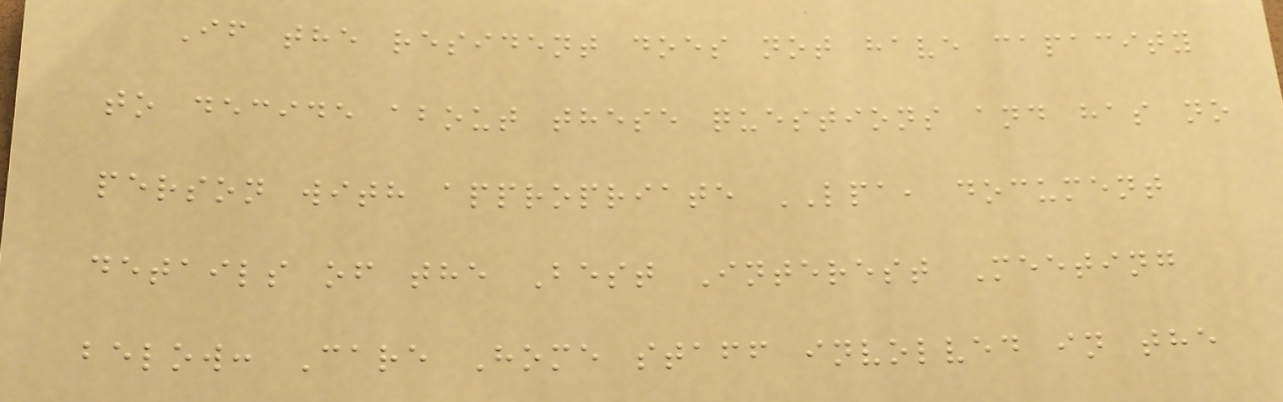If the resident does not have capacity
to decide about these questions and has no
person with appropriate LPA, document
details of the Best Interest Meeting
below: Care Home staff involved in the
